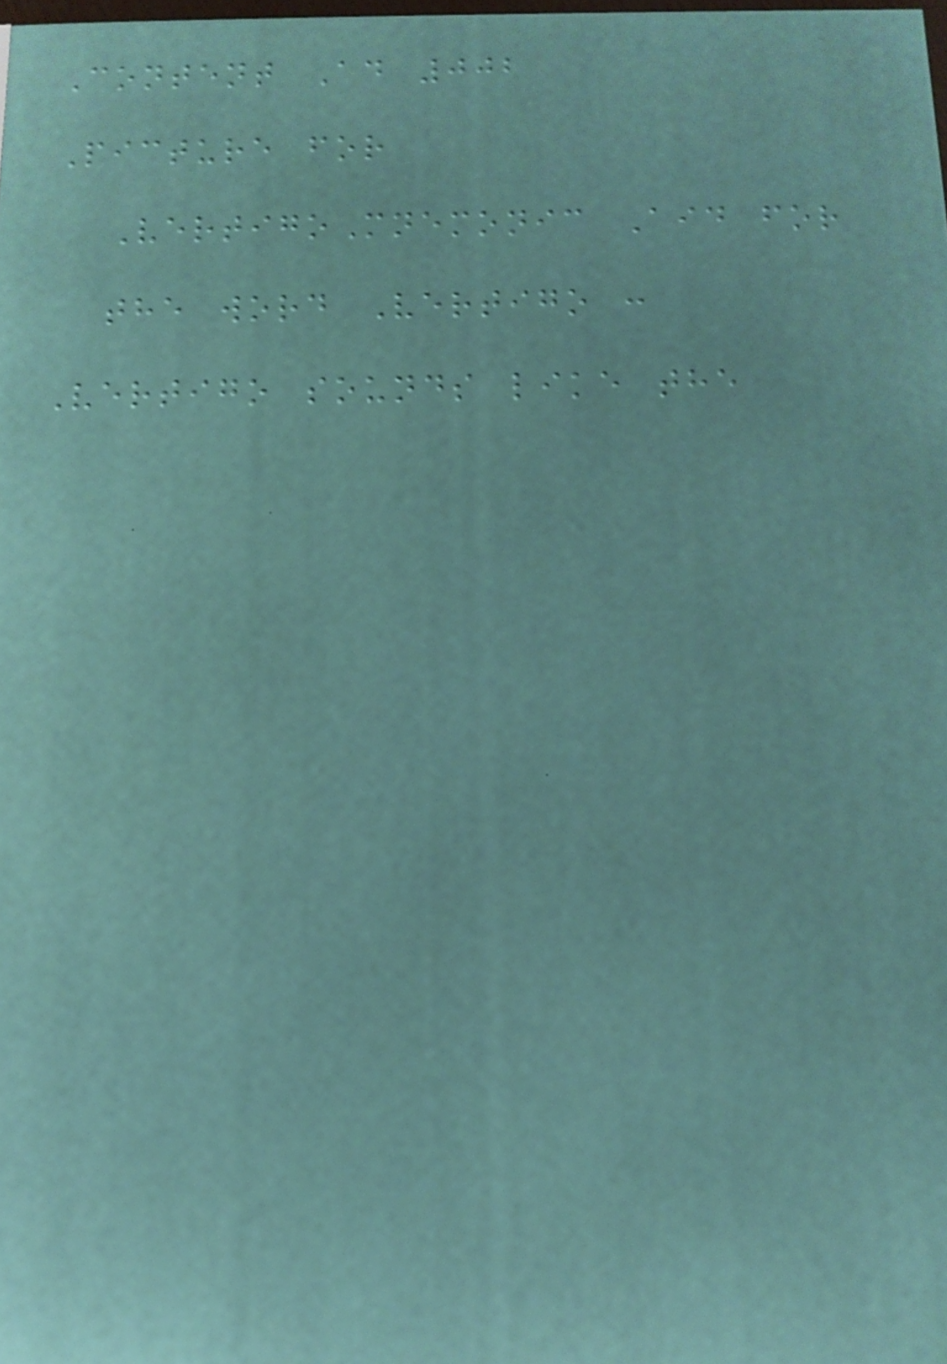Content Ad 002
Picture for
VertigoMnemonic Aid for
the word Vertigo :
Vertigo sounds like the
